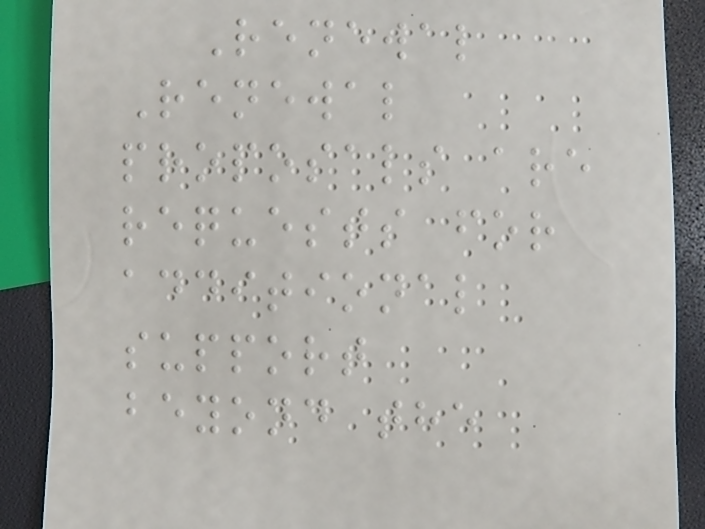Renewal
Renewal
proposals are
requests for
additional
support
beyond the
